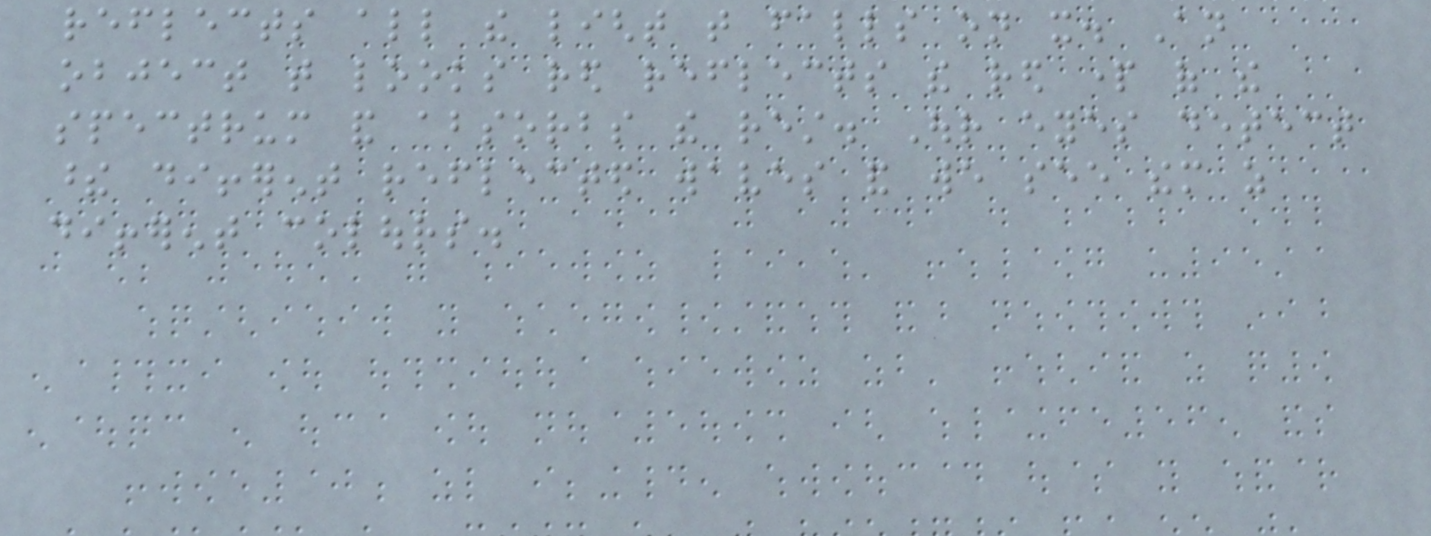reflects all the light that falls on it. An
object that looks red reflects the red part of the
spectrum and absorbs the rest. Our eyes detect
these different reflected waves and we see them as
different colours.
